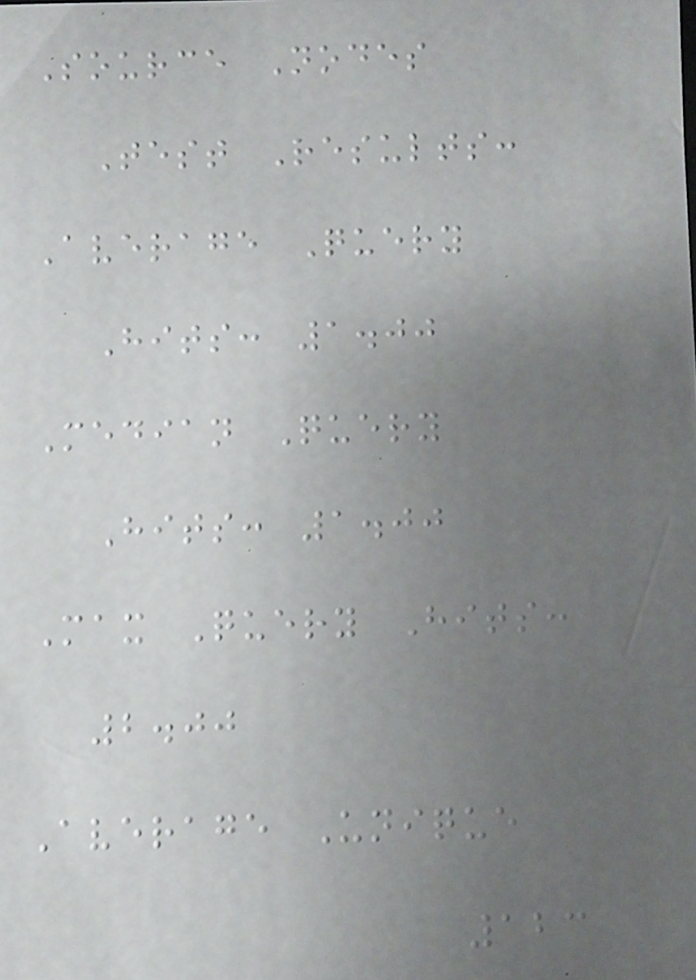Source Nodes
Test Results:
Average Query
Hits: 1.00
Median Query
Hits: 1.00
Max Query Hits:
2.00
Average Unique
123
